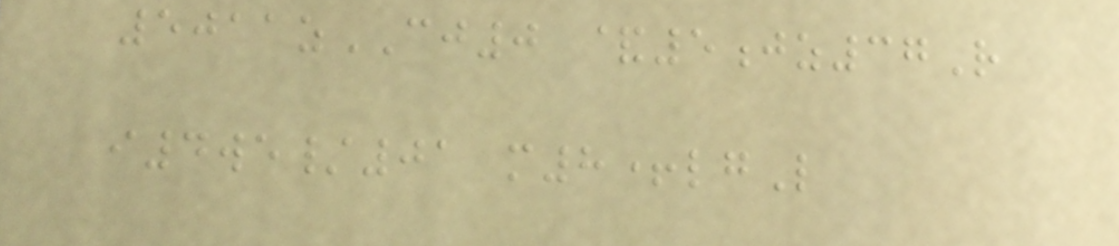5011zCJ0 &5jz37R
i4we/01 m8+lgL
